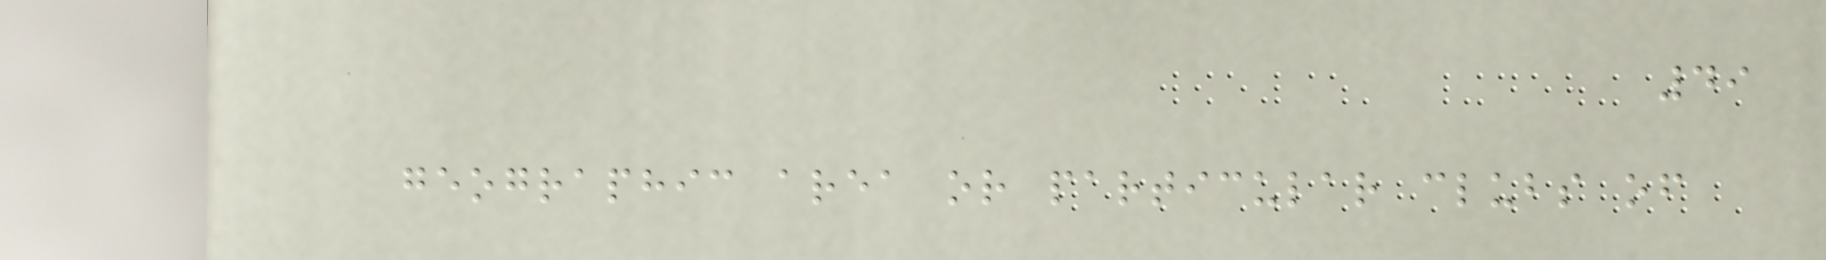49
geographic area or particular clubs of
